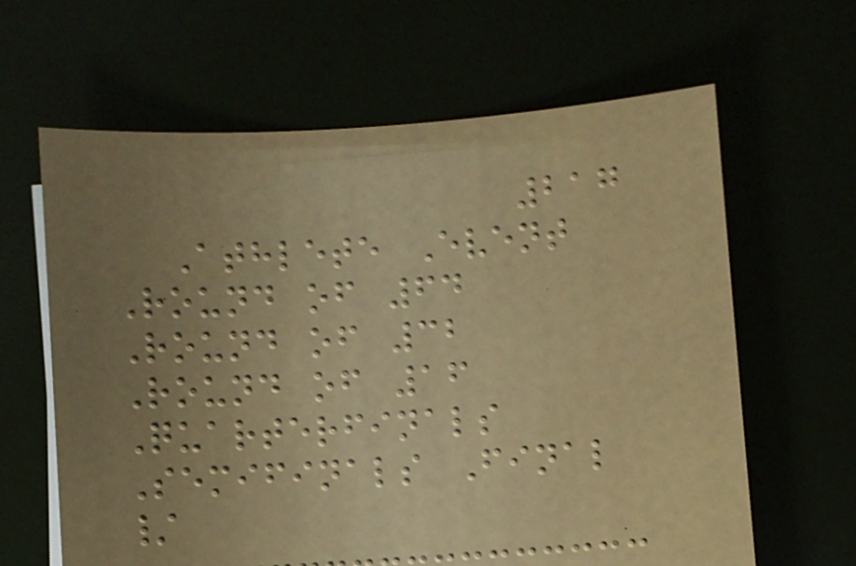217
Athlete Event
Round of 64
Round of 32
Round of 16
Quarterfinals
Semifinals Final
/
